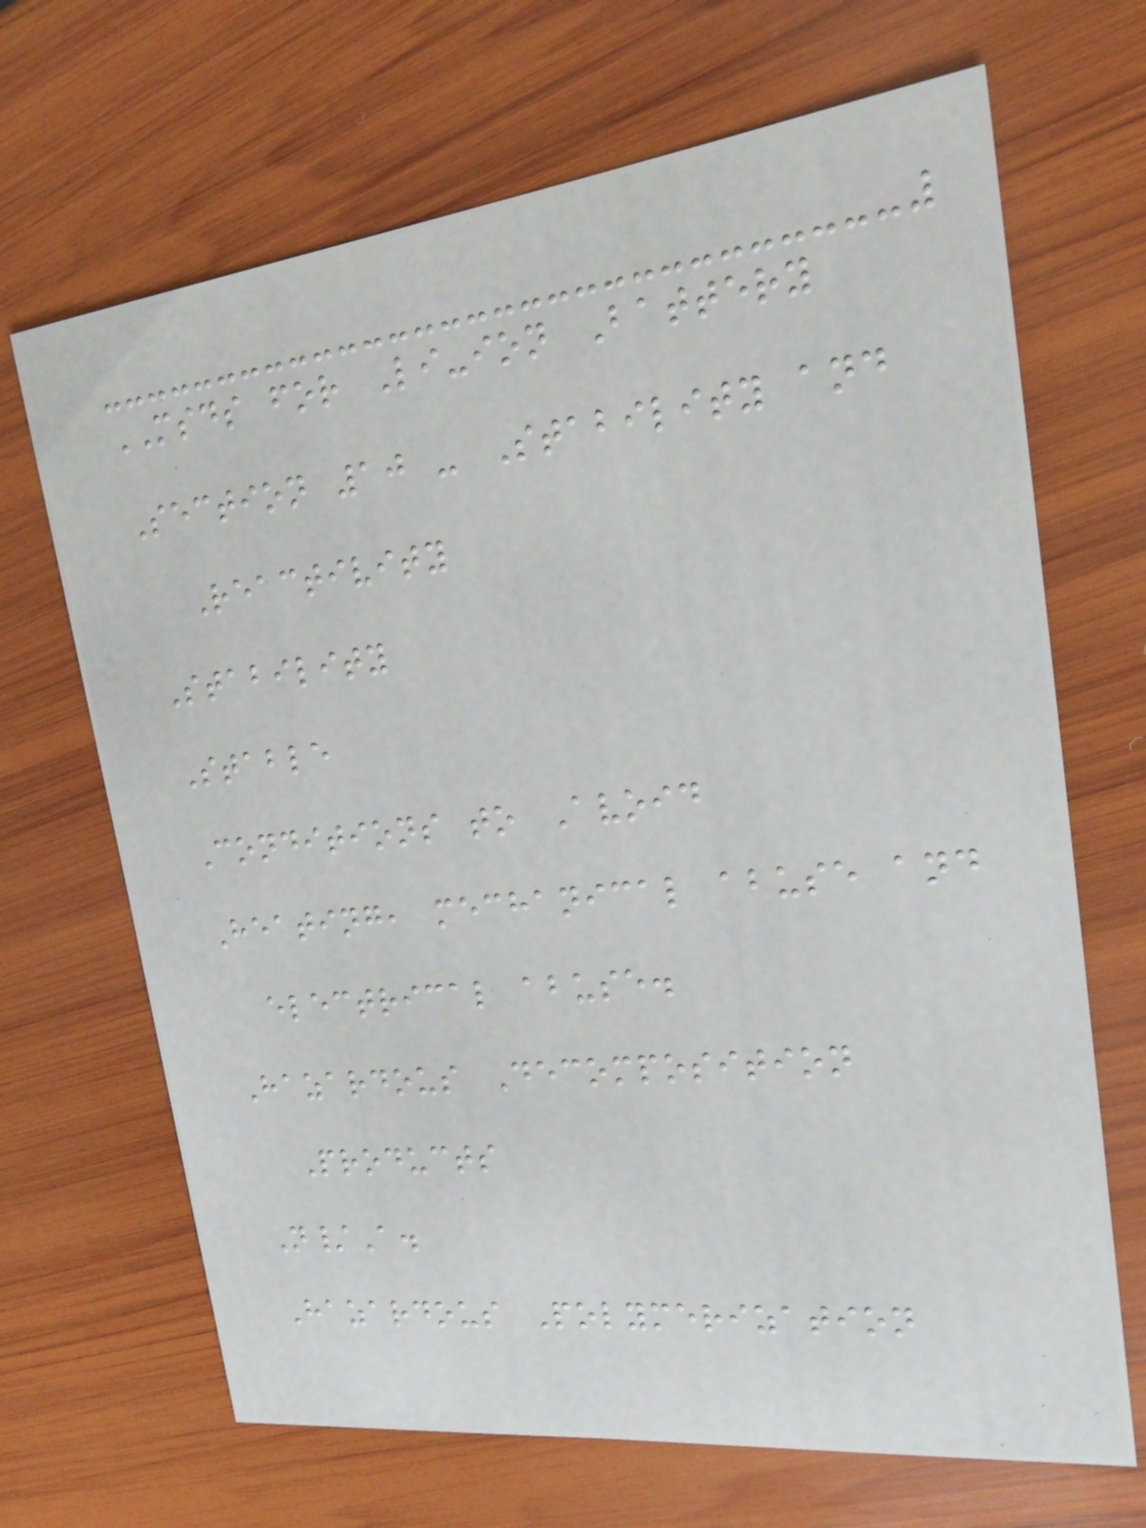MSDS for Li-ion Battery
Section 10 - Stability and
Reactivity
Stability
Stable
Conditions to Avoid
Heating, mechanical abuse and
electrical abuse.
Hazardous Decomposition
Products
N/A.
Hazardous Polymerization
